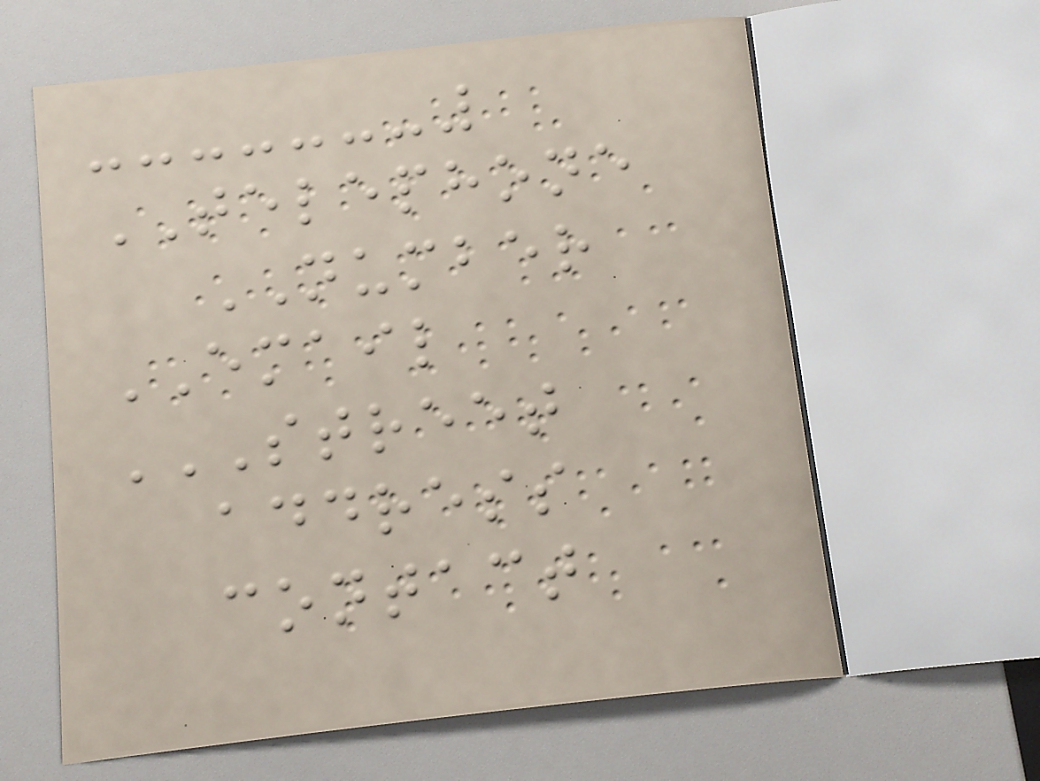TELEPHONE
NUMBER
EMAIL
STREET
ADDRESS
CONTACT
